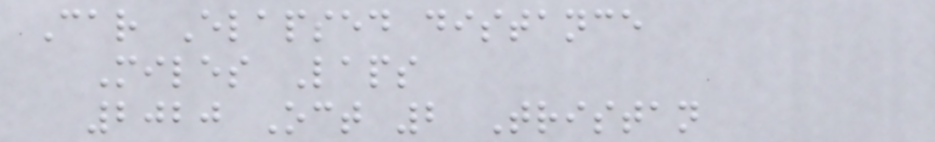Car Elapsed distance
Miles Laps
2020 Oct 2 Tristan
